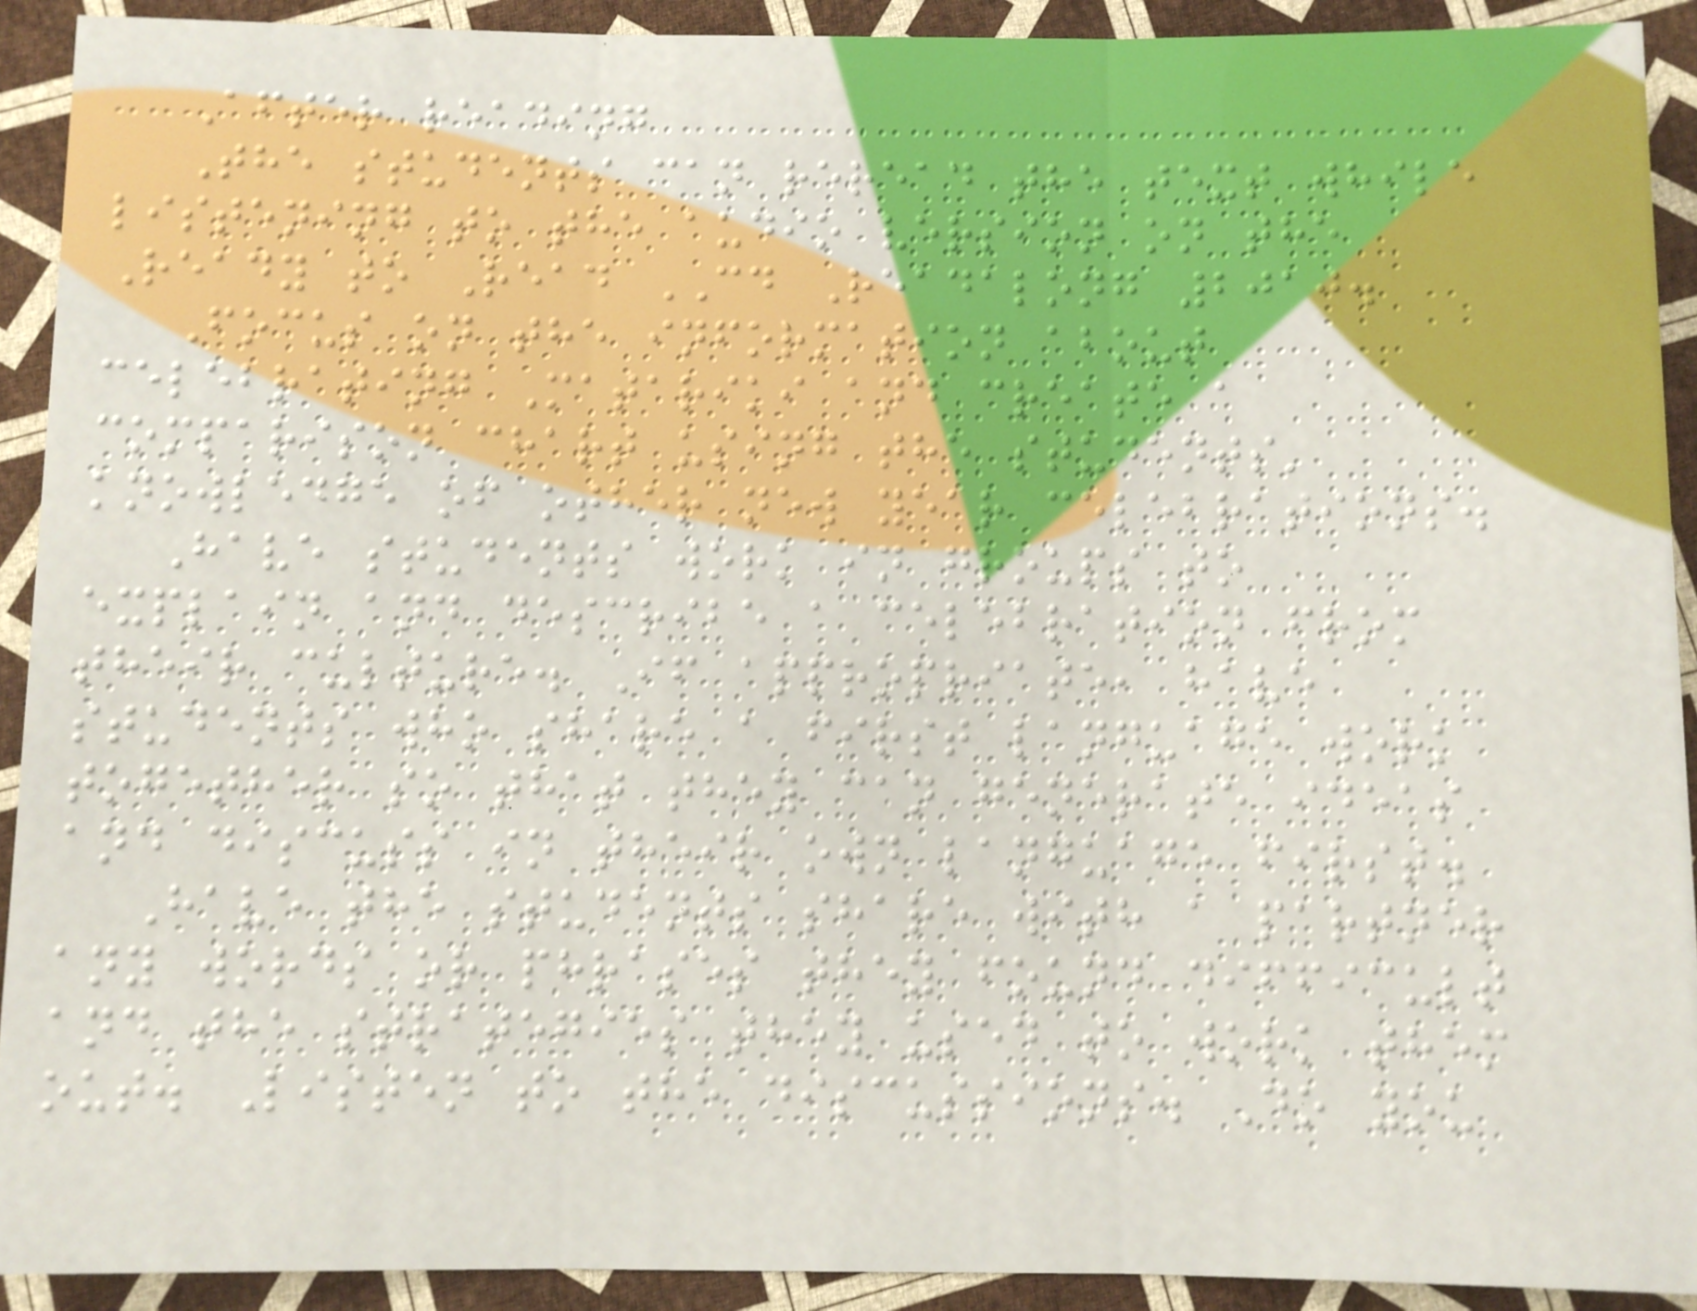After reading
The students can reread the text while
listening to the audio version on the
Ready to Read CD Readalong 2010.
Focus on the information about
celebrating Matariki and create a
comparison chart using the students'
knowledge of other new year celebrations.
Have students work in groups to
explain and describe a celebration from
their culture. If appropriate, have
students who share a first language work
together so that they can generate ideas
and discuss in their own language first.
Have the students share with a partner
any words or phrases they found difficult
and the strategies they used to work them
out. Listen to the discussions. Do you
